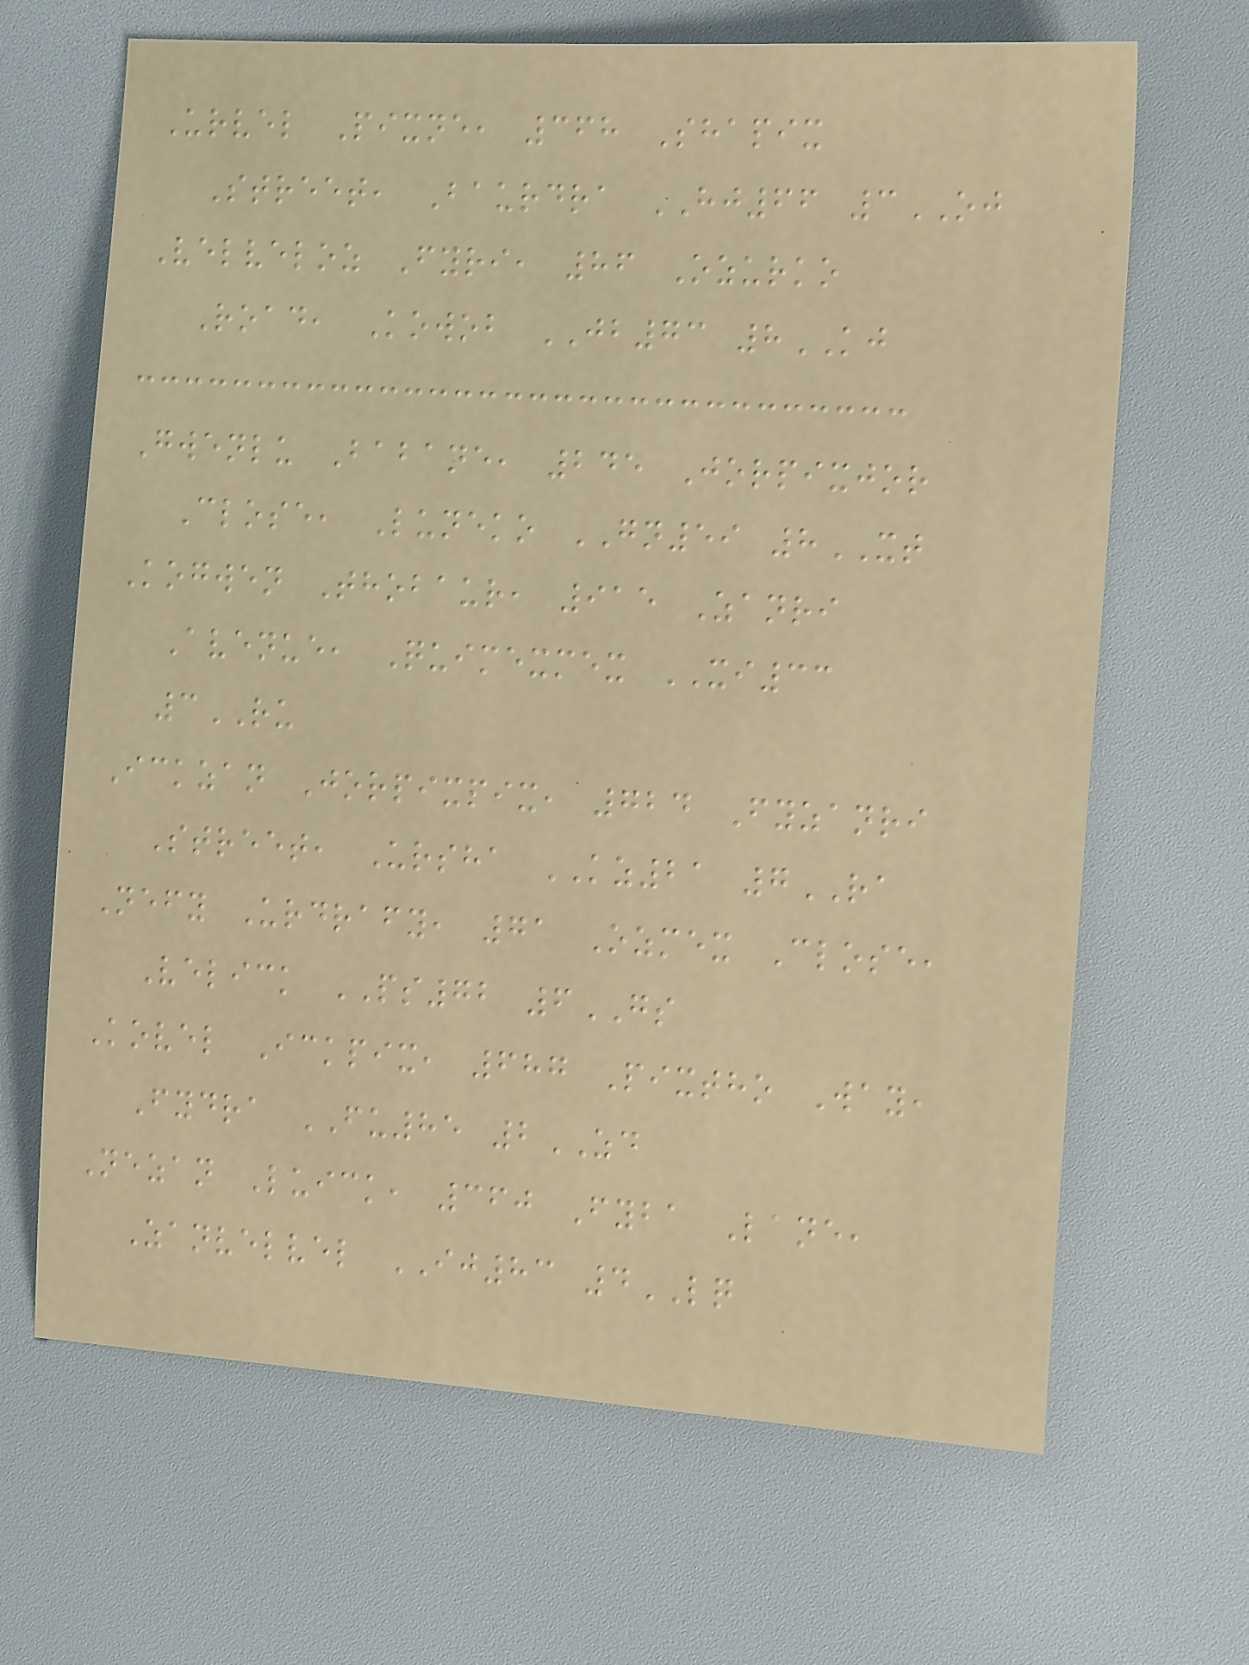Urvel Pixne, 368 Shapix
Street, Baurdra HJ66 3OJ
Velveloz Fyri, 86 Ozurko
Road, Kowob JB73 8KJ
Gwenlu Babane, 245 Jorpixjor
Close, Luneko GN59 8XT
Kogwen Thobaur, 915 Zanri
Avenue, Quimexmex XI33
3RU
Ickzan Jorpixpix, 724 Fyzanri
Street, Ursha KZ21 7RA
Nefy Urdrafy, 71 Ozmex Close,
Velick PS72 6GS
Kovel Ickpix, 687 Pixtho Way,
Fydra FU85 2ZD
Nezan Luick, 360 Fyba Lane,
Zanvelvel IJ83 4LQ
